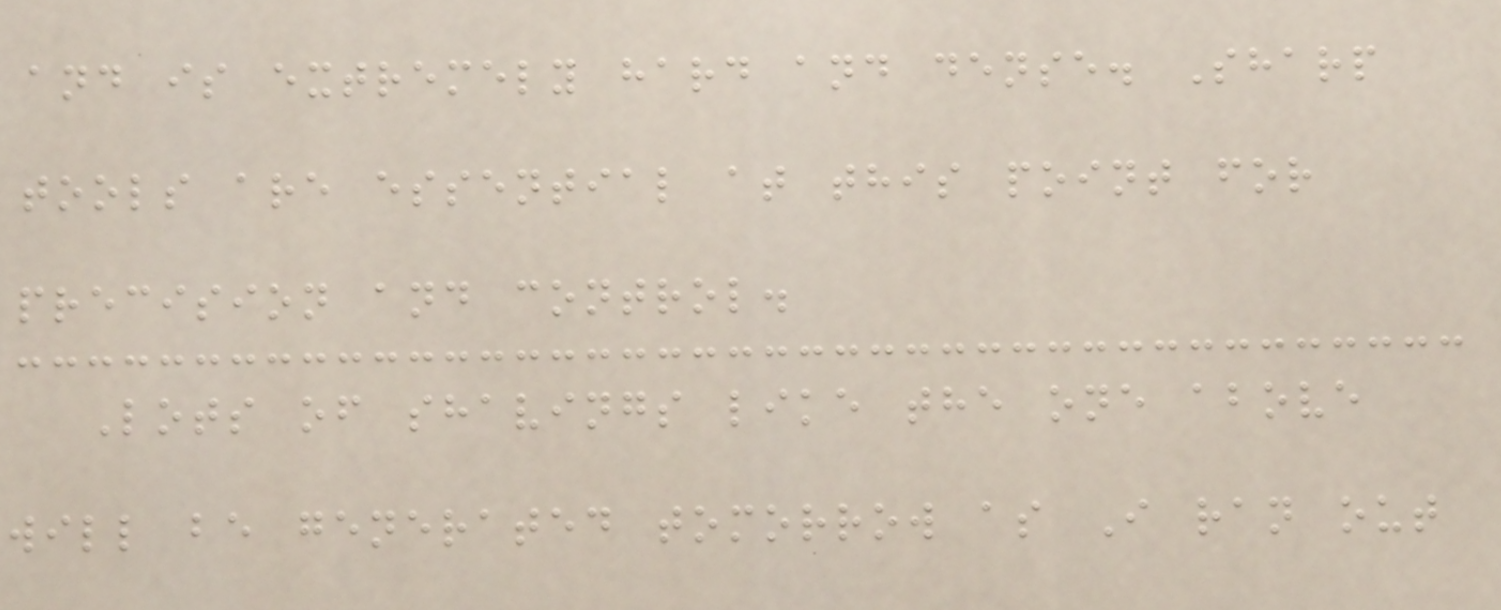and is extremely hard and dense. Sharp
tools are essential at this point for
precision and control.
Lots of shavings like the one above
will be generated tomorrow as I ran out
